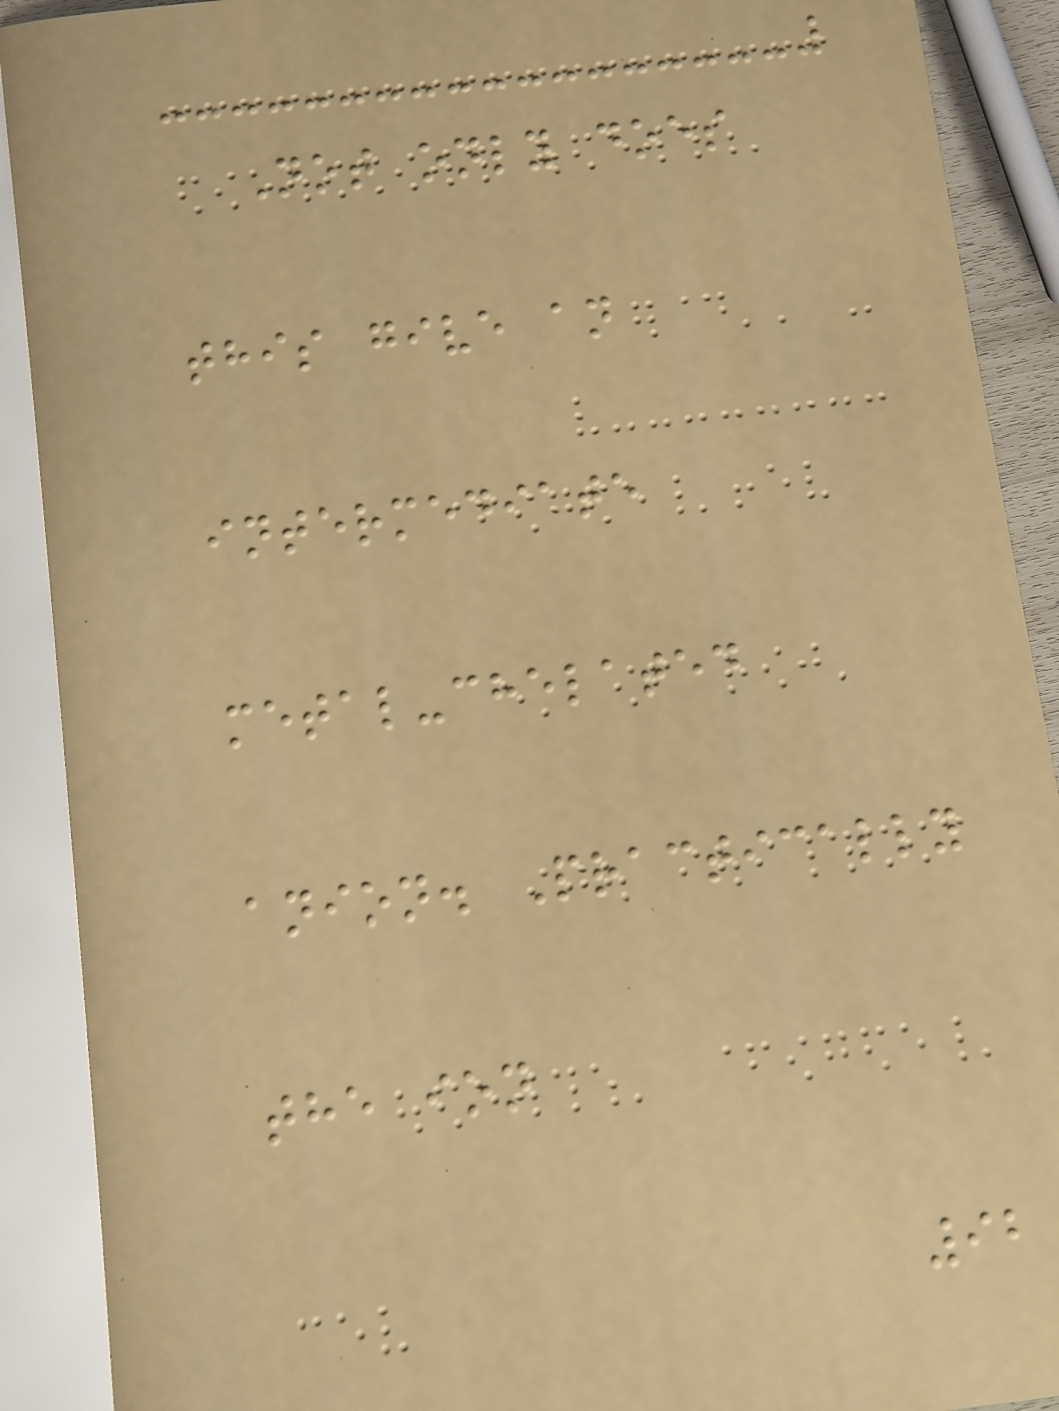Not only does
this give an
intermediate
metal-chelated
anion. Practically
the ion
92
